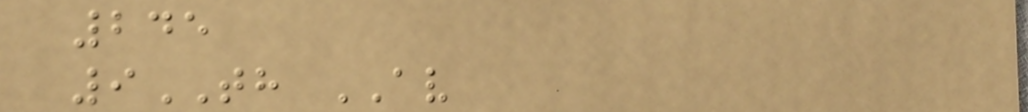245
9TH AV
